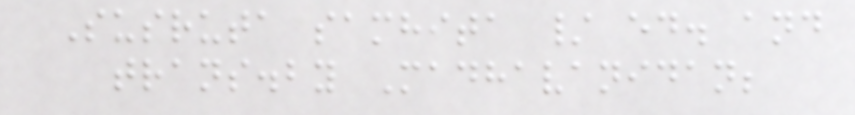Susruta samhita / ed. and
trans.by Madhavanidan;
